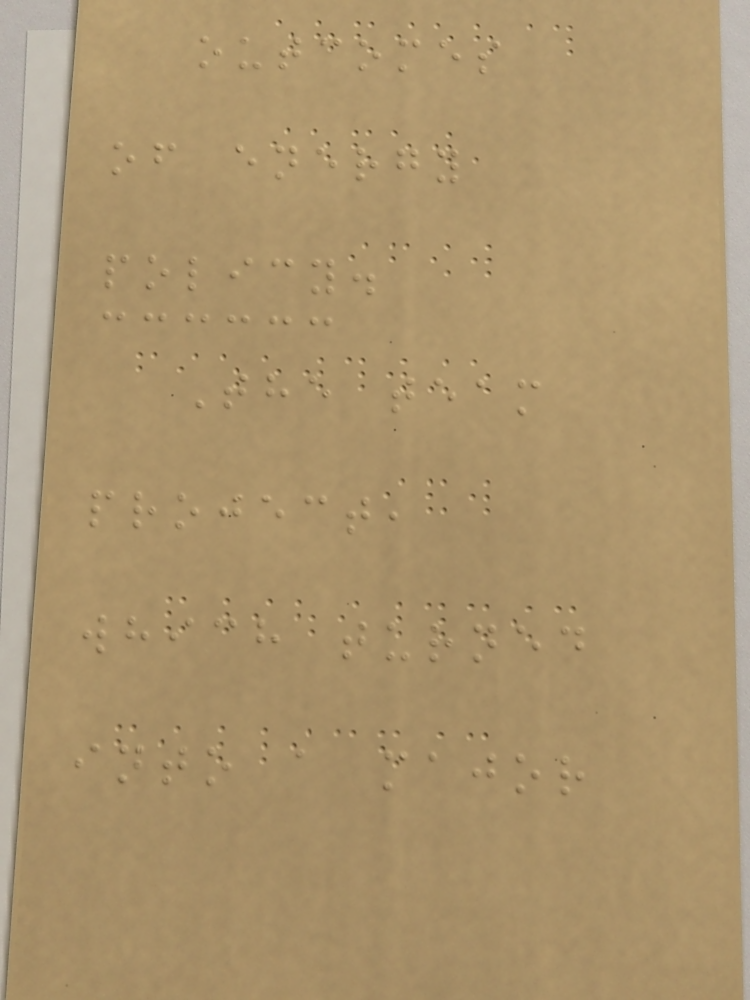outcomes
of energy
policy.
The team
project,
which turned
into a major
